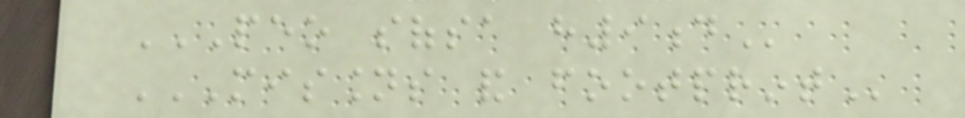PEO SOFSA H9D
MISSIONS AND FOOTPRINT
